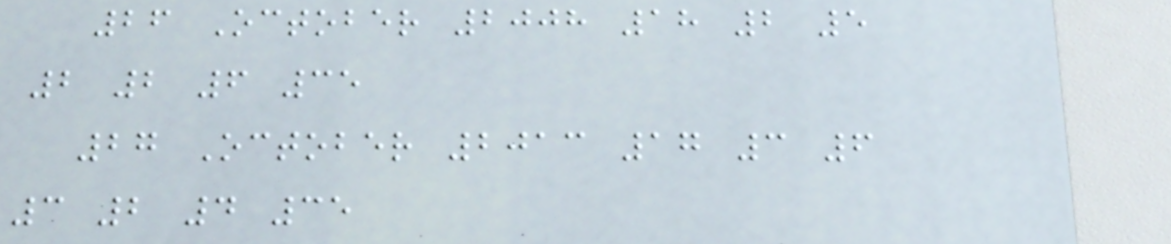26 October 2008 18 2 5
2 2 6 35
27 October 2013 17 3 6
3 2 4 35
